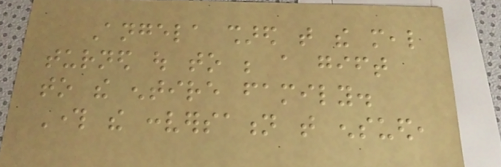Angela shared that the meal
turned out to be a gift
to the entire family.
Through the conversation that ensued,
